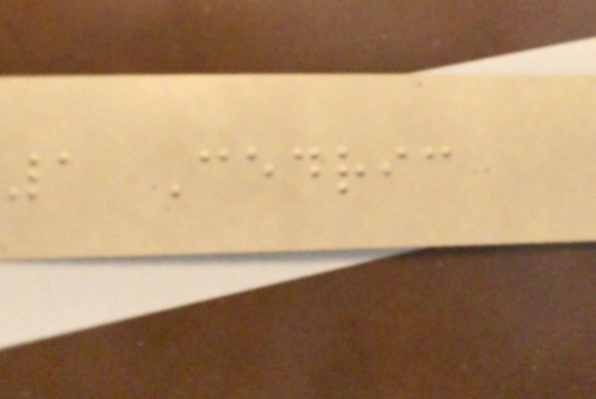1 Cedric
